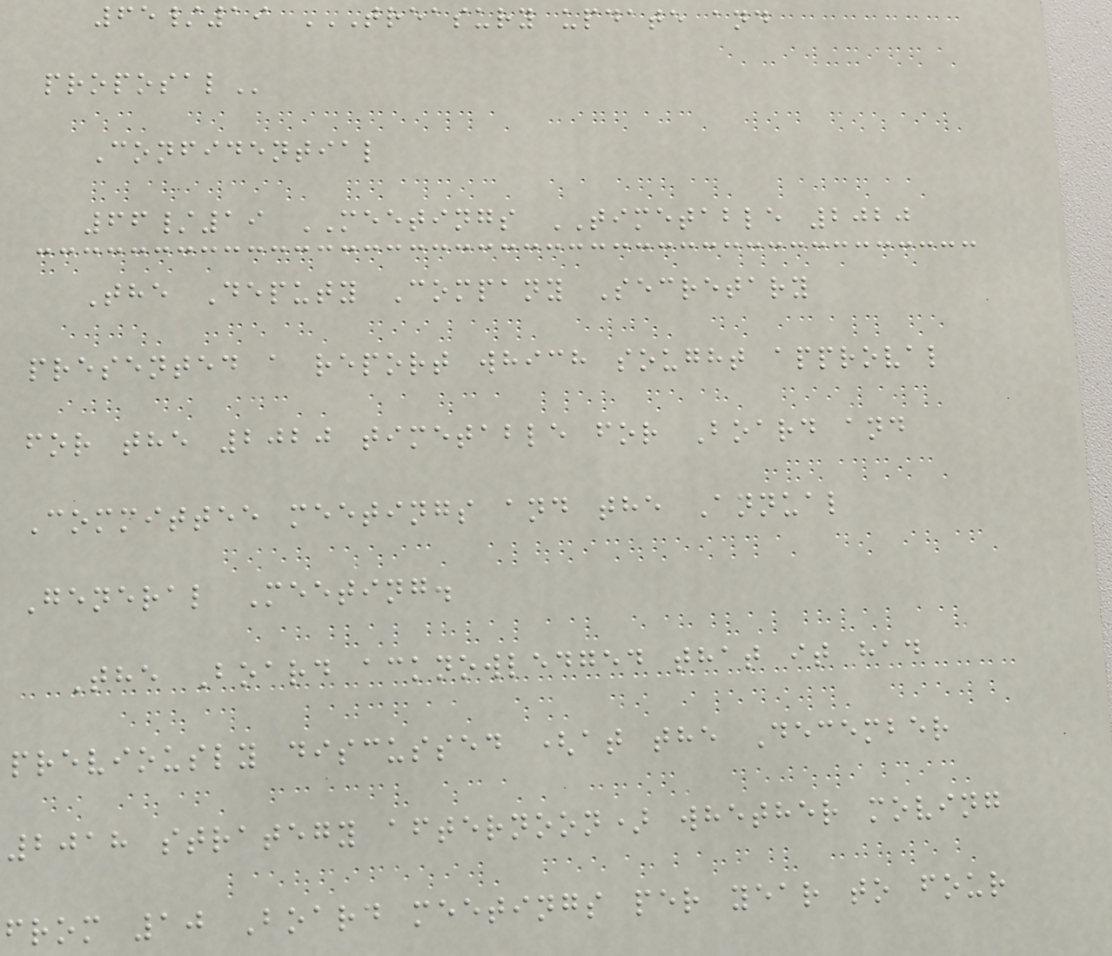65/19 TREASURY UPDATE AND
PROPOSAL
Confidential
66/19 MEETINGS TIMETABLE 2020
The Deputy Company Secretary
presented a report which sought approval
for the 2020 timetable for Board and
Committee meetings and the Annual
General Meeting.
The Board acknowledged that it had
previously discussed (at the December
2018 strategy afternoon) whether moving
from 10 Board meetings per year to four
